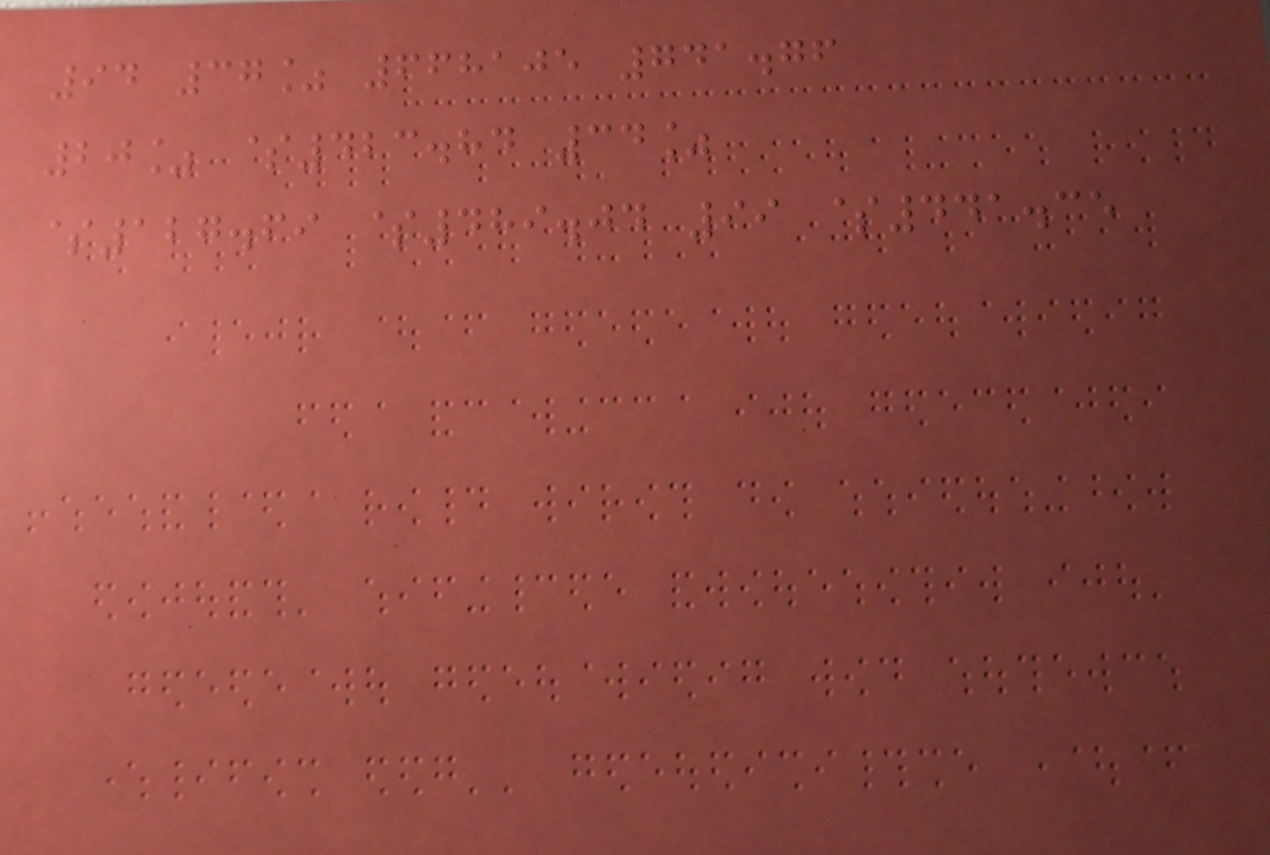94 37% 668105 741.76
20% $423.84 34%
$127.69 $489.04 99 $441.35
